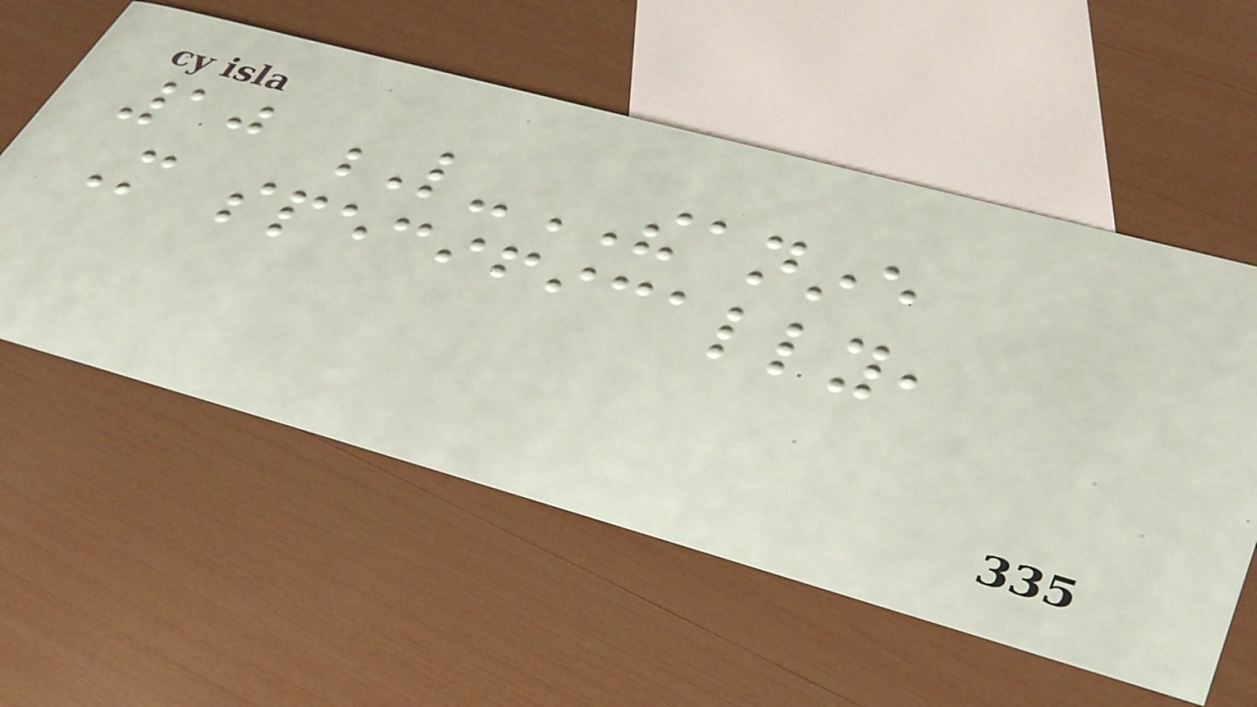10 L-THEANINE
More specifically,
